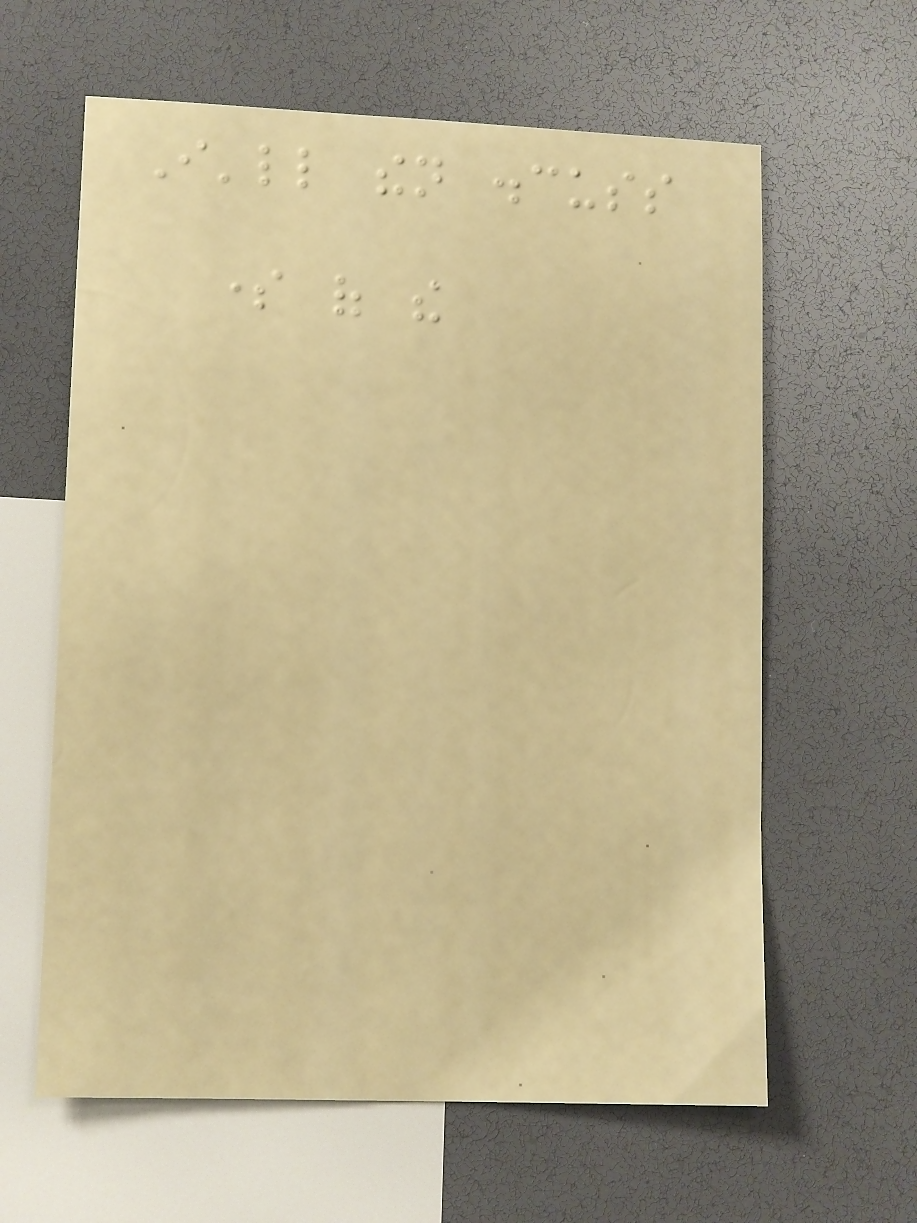I'll then discuss
some of the
